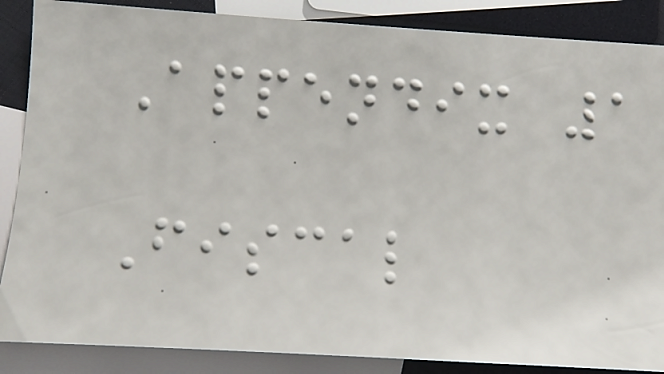Appendix 1
Fiscal
